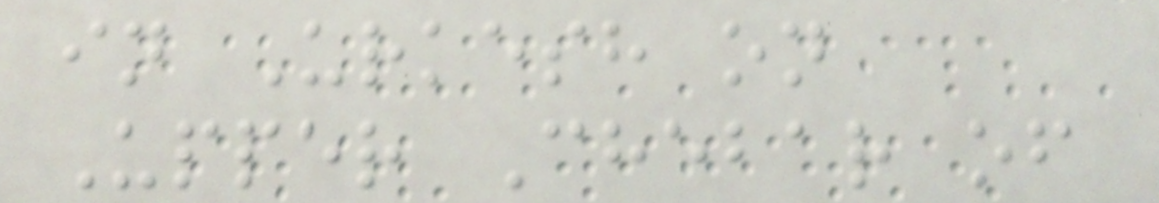in Urkesh on
Upper Chebar of
